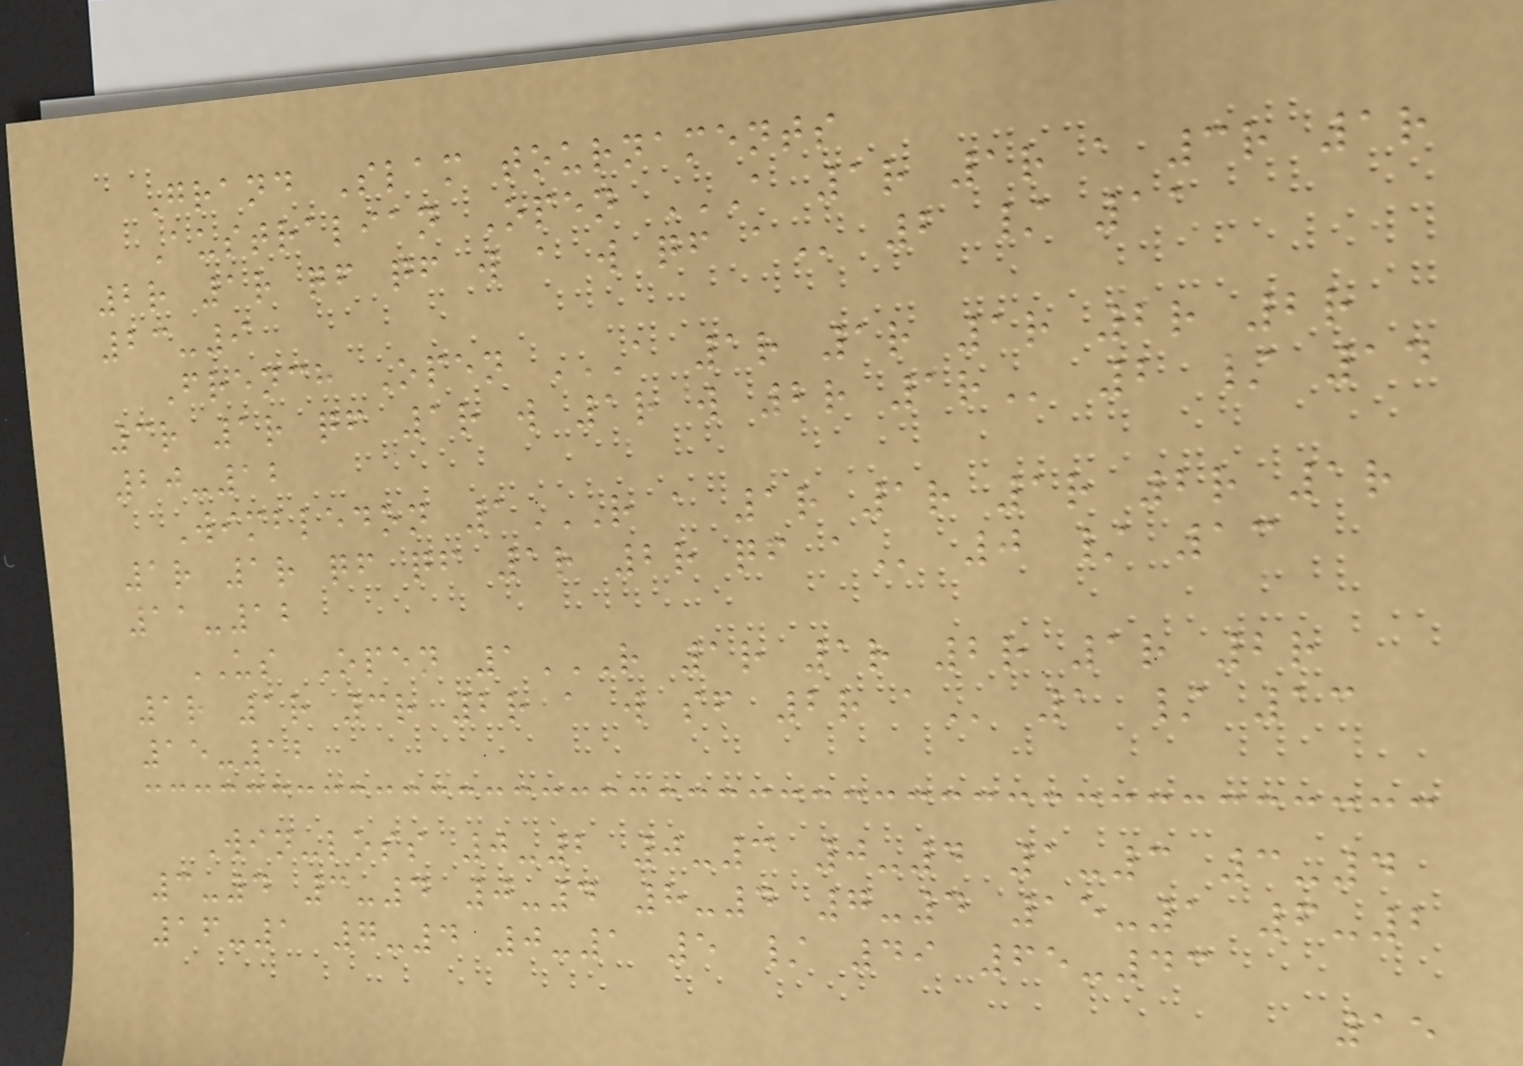Grand Slam tournaments
Australian Open A 1R 1R A 3R 1R
2R 1R QF QF W A W QF A 2 / 11
23-9
French Open A 1R 1R 1R 2R 2R
3R 1R QF 1R W 1R W 2R 1R 2 / 14
20-12
Wimbledon 1R A 1R 1R 1R 2R 1R
1R 1R QF QF 1R 2R QF A 0 / 13
11-12
US Open 1R 1R 1R 2R 1R 2R
1R 1R 3R 2R A W SF 2R A 1 / 13
15-12
Win-loss 0-2 0-3 0-4 1-3 3-4
3-4 3-4 0-4 8-4 7-4 15-1 6-2
16-1 7-4 0-1 5 / 49 65-43
15
